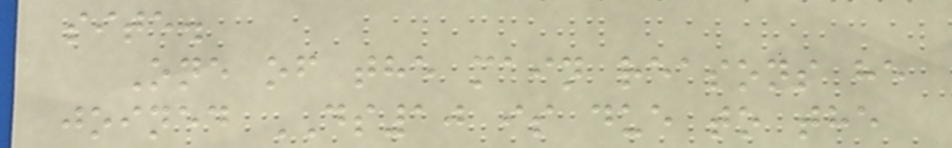site.
One of the main reasons he
joined DS10 is due to the
